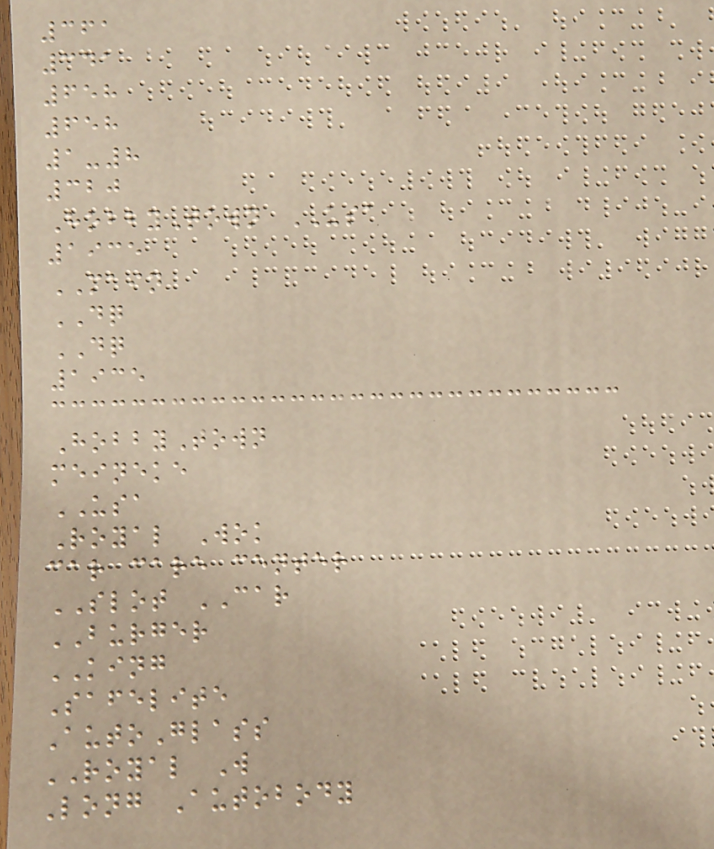361
341
658
658
1-8
320
HobbyTown USA
1935
MAIN
DQ
DQ
1935
HobbyTown
meineke
USA
Royal Wok
car care center
SLOT CAR
BURGER
KING
Safelite
AutoGlass
ROYAL W
Long Autobody
